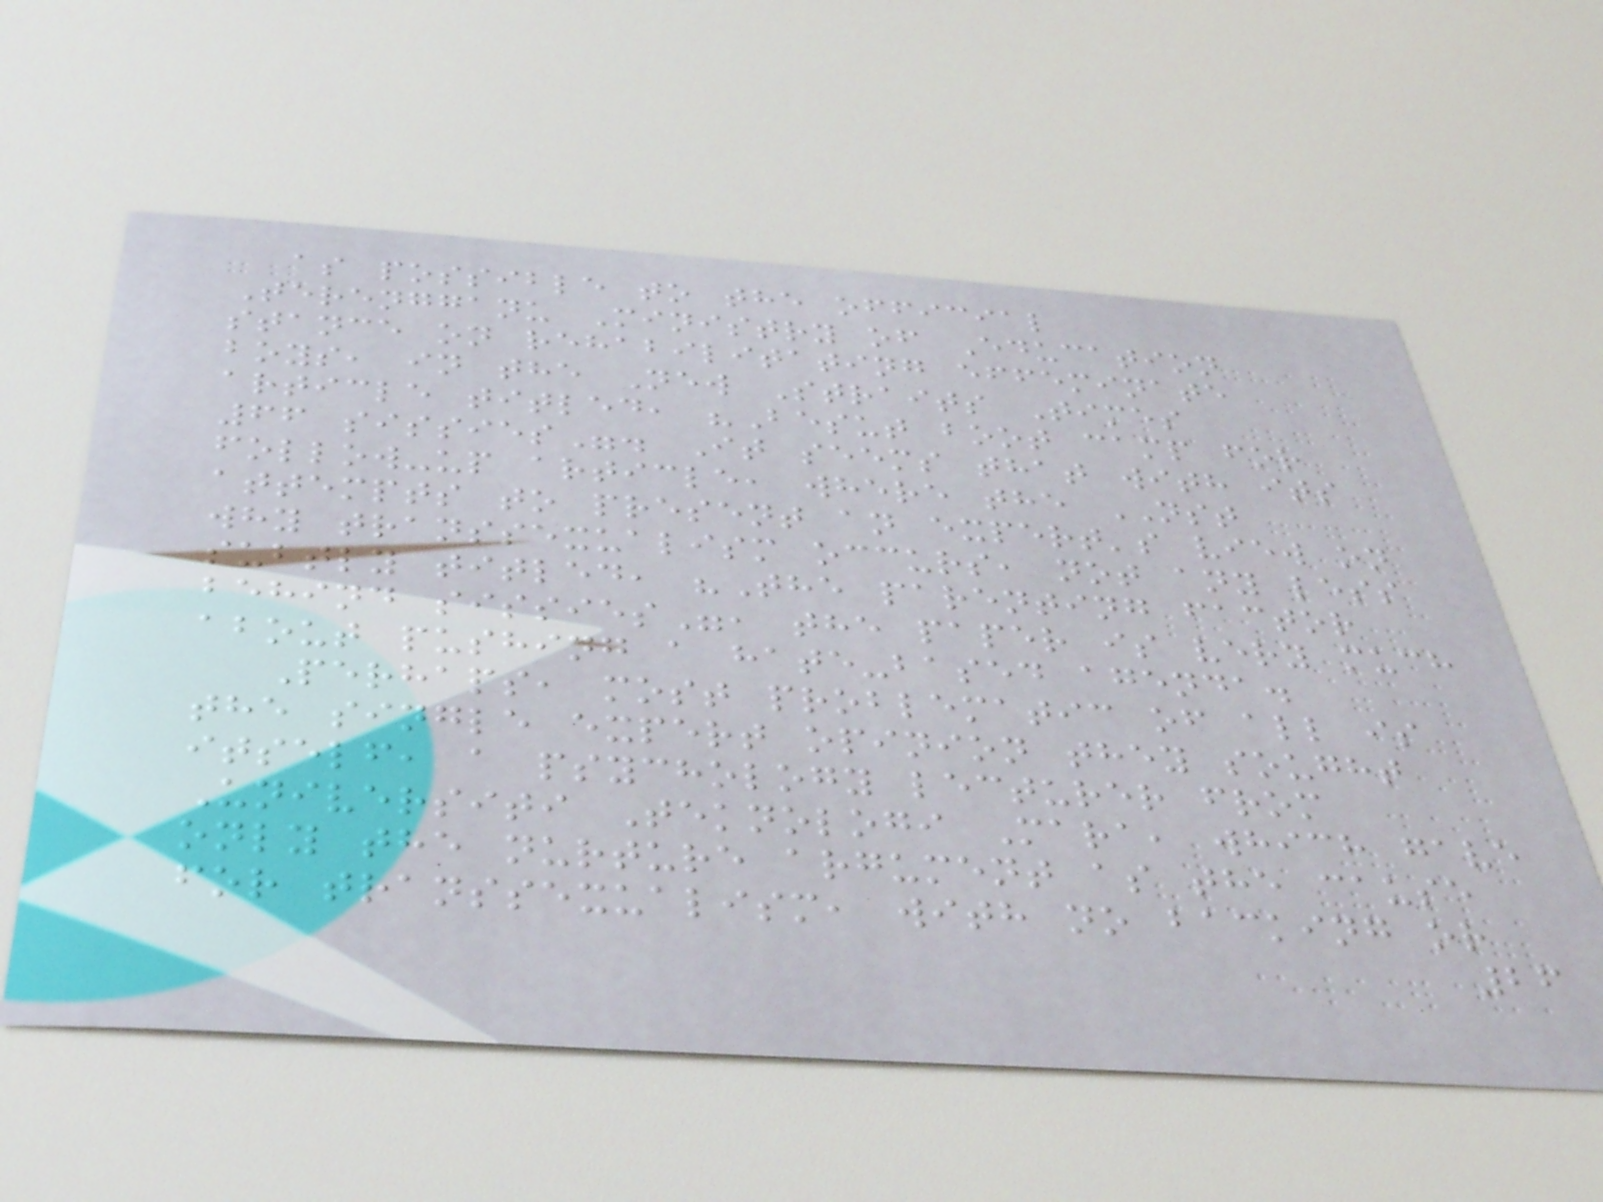as possible to the official
Terengganu Ministry of Education
stance on rehabilitating effeminate
boys, in the New Straits Times
article titled, "Besut boot camp for
66 sissies". It seems that with its
follow-up article, where the NST
attempts to present an expert's view on
why transsexualism occurs, not any less
subtly titled, "The parenting factor
behind sissies", the paper is very much
about pushing a hate-based agenda.
Perhaps, most problematic of all is
the single expert opinion they sought
itself, a psychology lecturer from
Universiti Teknologi Mara, which gave
only the nurture argument as the cause
for transsexualism, with no backing or
26
